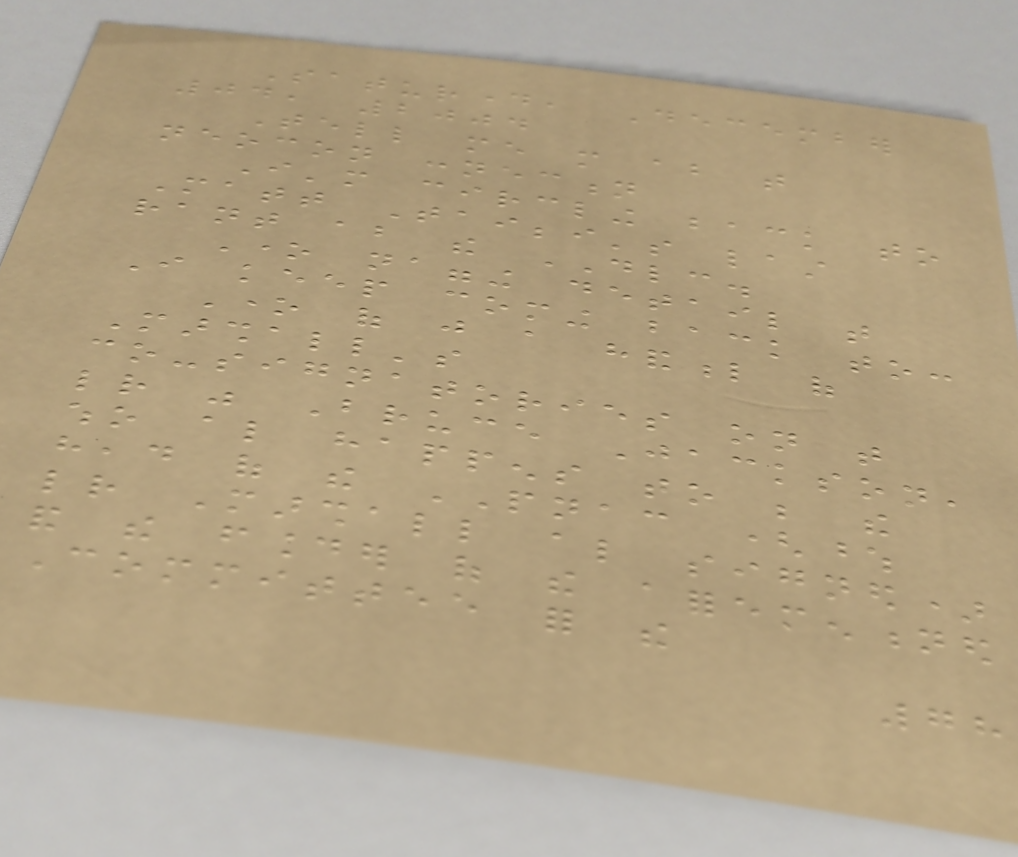Saturday, December
04, 2004
Tell me more about that
neocon connection
I'm circling back to
Matt Taibbi's last
rant about the DLC.
One nagging detail that
I keep coming back to:
One of just a handful of
Marshall's
co-signatories on that
letter was Bruce Jackson,
who also happens to be the
head of the PNAC (whose
letter Marshall also signed)
and the founder of the aforementioned
Committee for the
78
